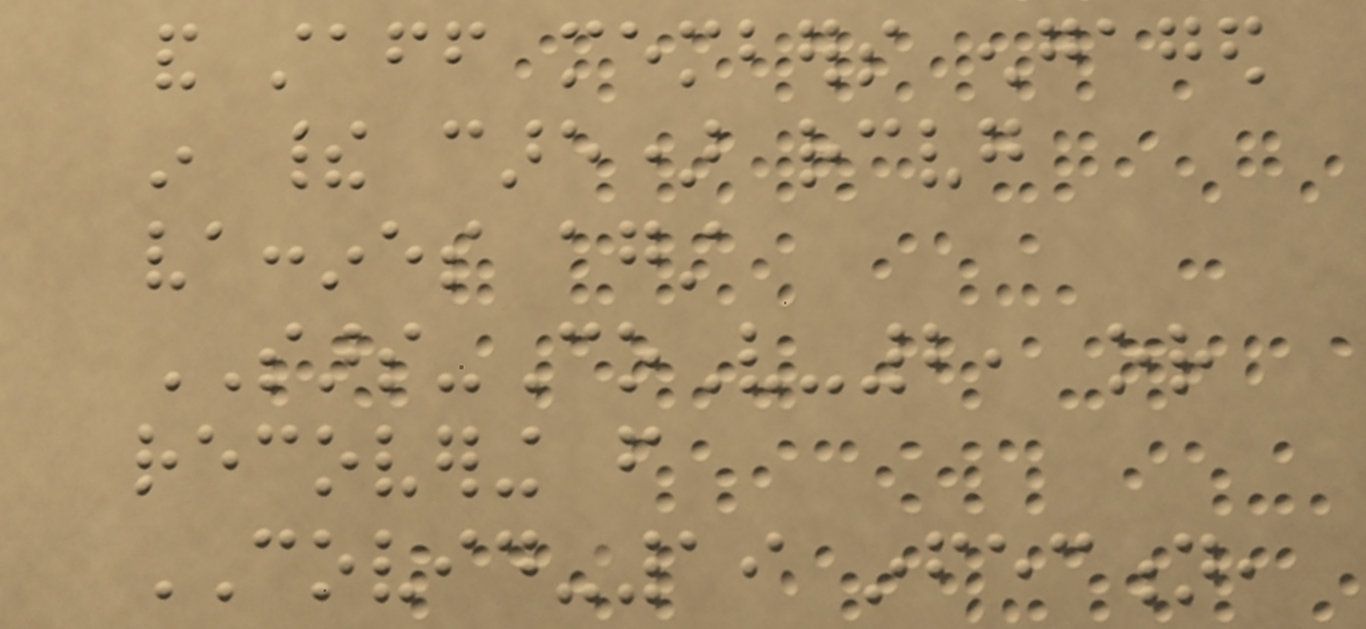and staff members engaged
in their care) receiving
vaccines against
SARS-CoV-2, or
recovering from
COVID-19 infection,
